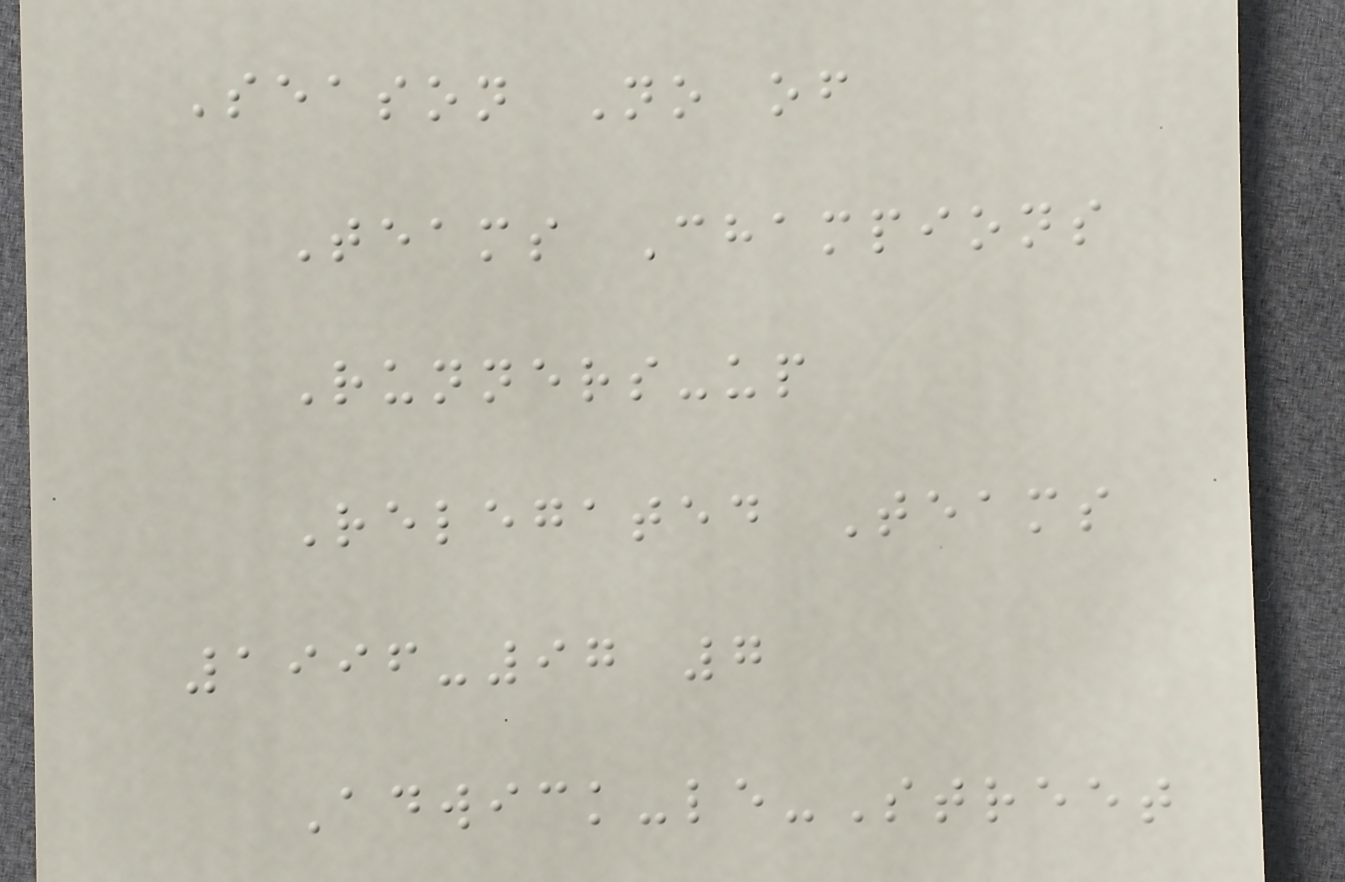Season No of
Teams Champions
Runners-up
Relegated Teams
1996-97 7
Adwick-le-Street
